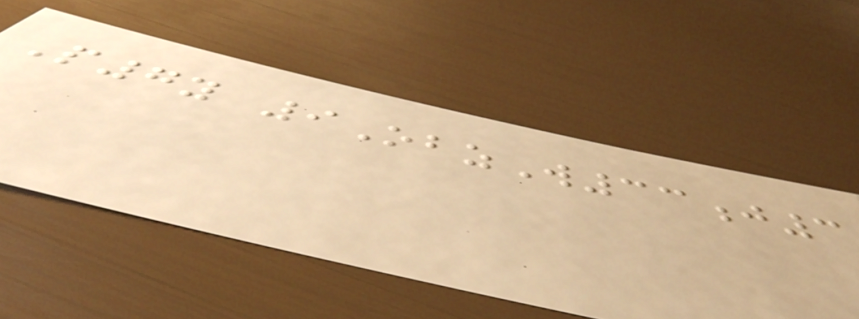P7y 9ObzW33j3
